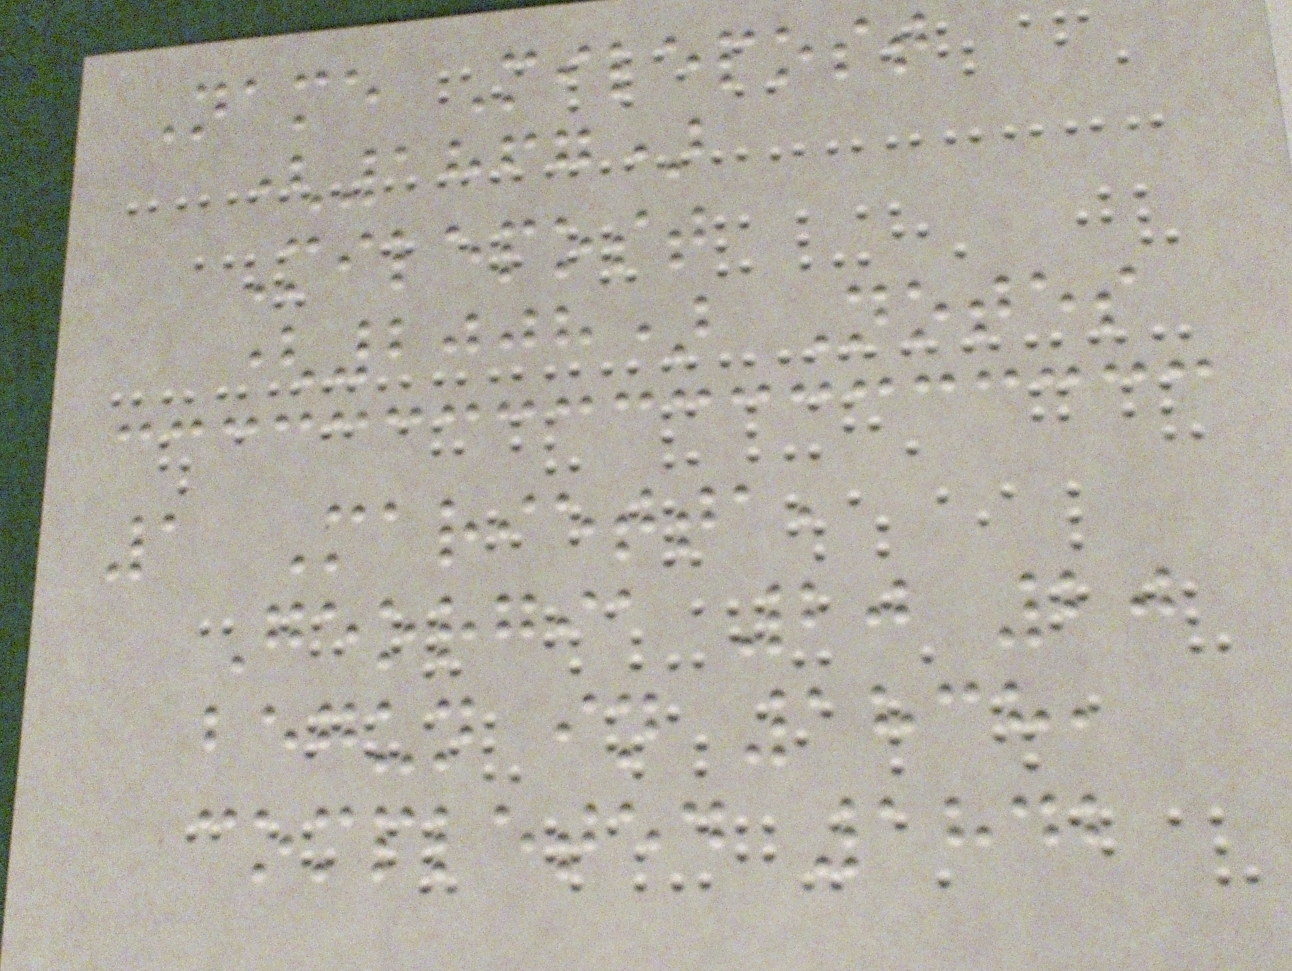Name Milepost
(1867)
Milepost
(2008) Notes
1 Marietta,
Georgia 20 20
begun in 1838,
completed 1842
